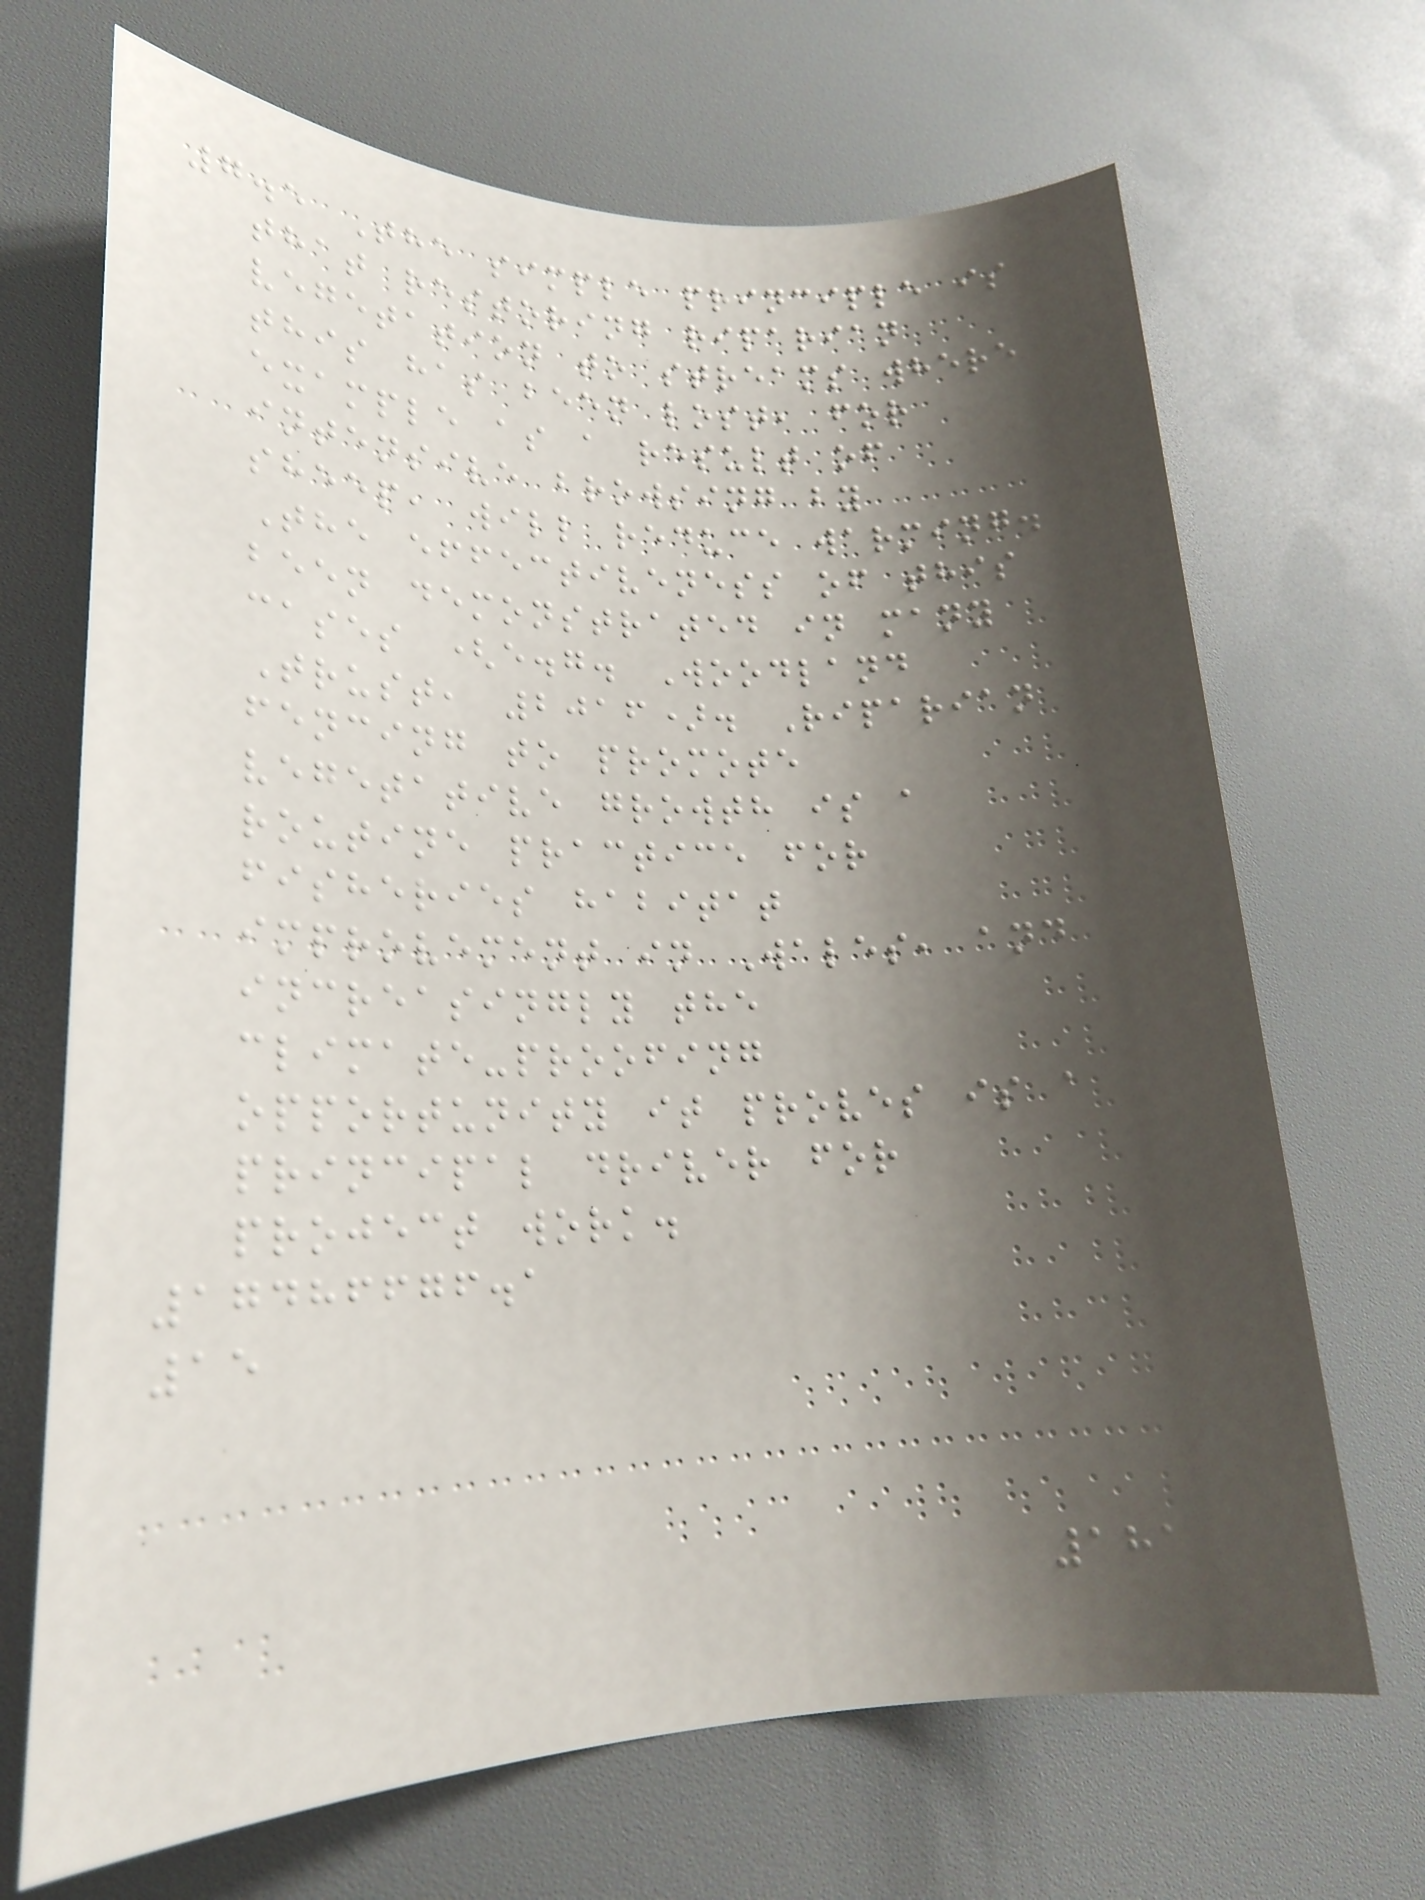7.5 The simple principle is
that restoring riparian
vegetation to streams where
this has been lost, for
example as a result of
intensive browsing by
sheep, will reduce warming.
The effectiveness of this
been demonstrated in many
cases (e.g. Woodland
Trust, 2016). Riparian
fencing to promote
vegetative growth is a
routine practice for
fisheries habitat
improvement in Wales, and
increasingly the
climate-proofing
opportunity it proves is a
principal driver for
project work.
17486676.1
15
181
